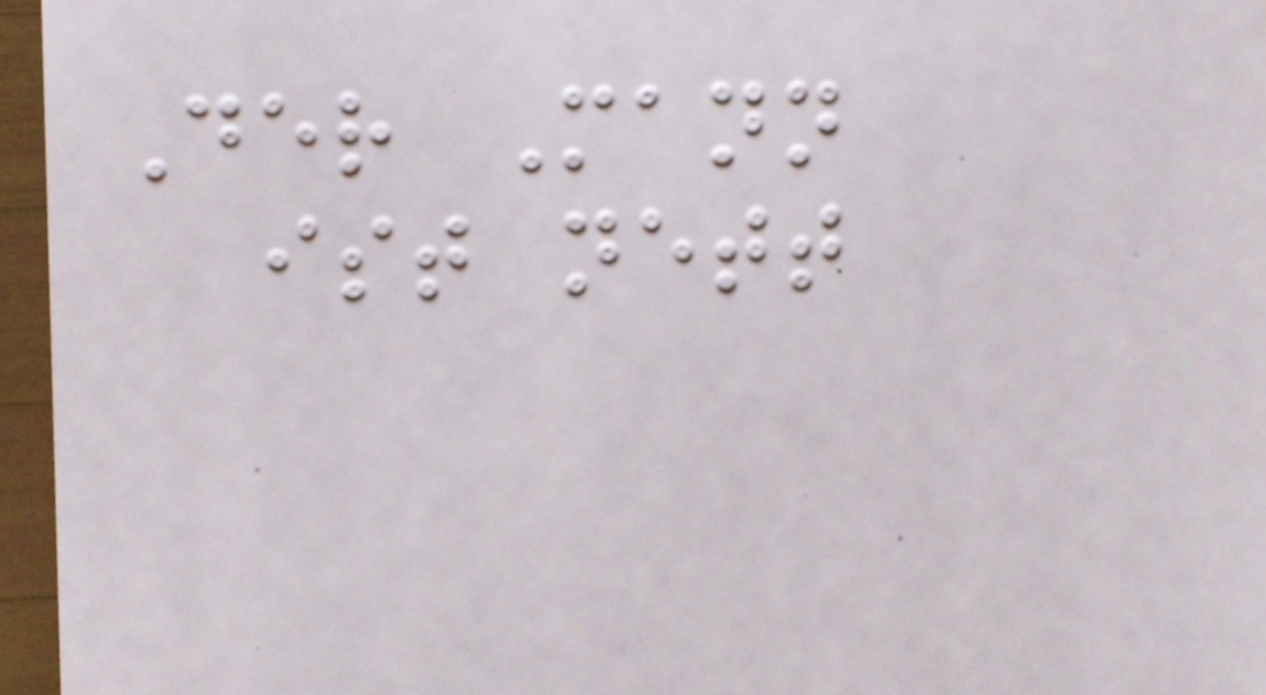Der Mann
ist nett
